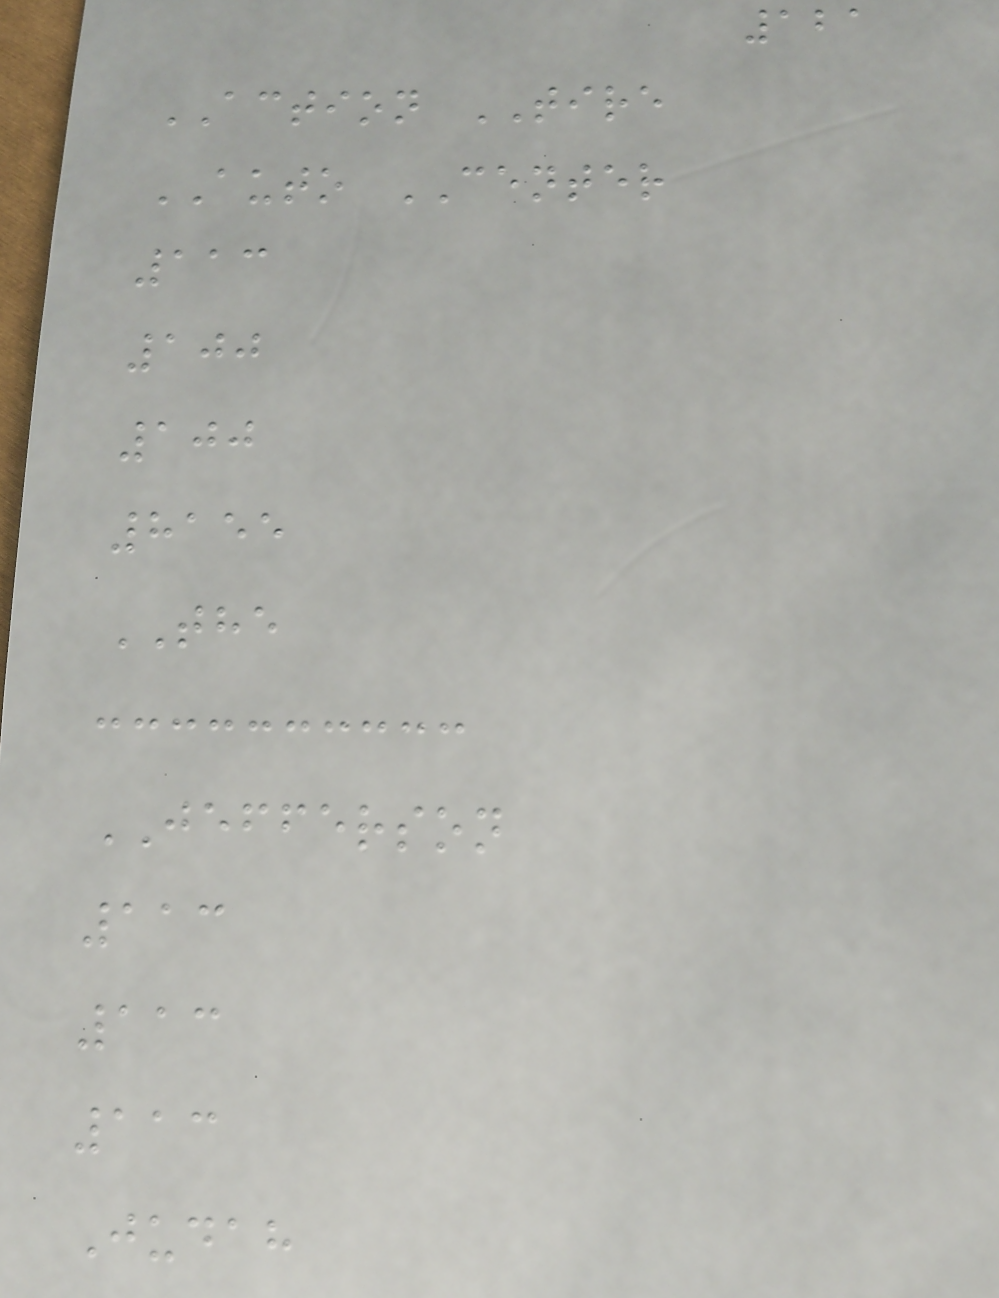121
ACTION TIRE
AUTO CENTER
113
100
100
8155
THE
JEFFERSON
113
113
113
Judah
